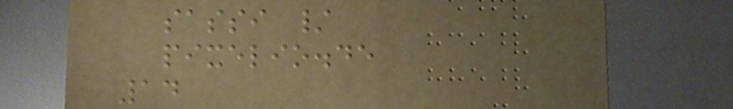sassi /
pixelio.de
14
